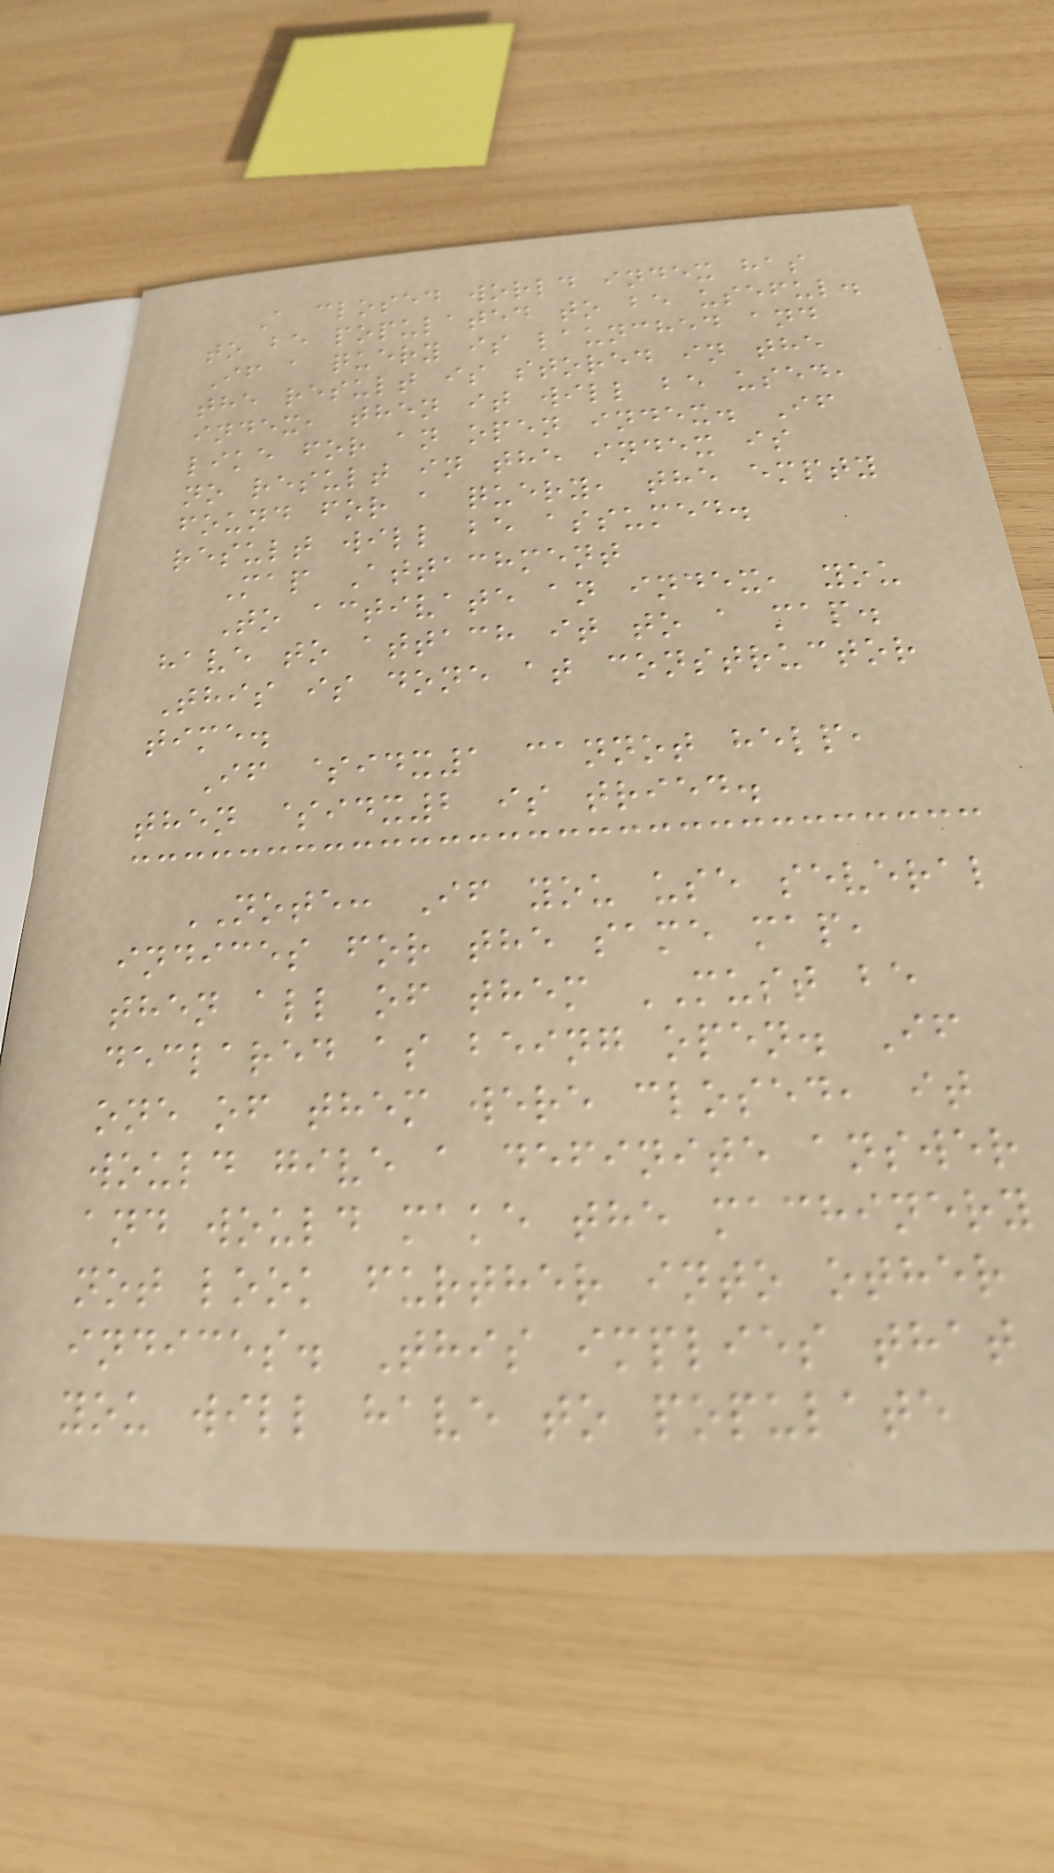A closed world index has
to be populated to be useful.
If a query is launched and
the result is stored in the
index, then it will be used,
like for an open index. If
no result in the index is
found for a query, the empty
result will be assumed.
Map Attachment
To activate an index, you
have to attach it to a map.
This is done at constructor
time.
If $idx1 cannot help,
then $idx2 is tried.
NOTE: If you use several
indices for the same map,
then all of them MUST be
declared as being open. If
one of them were closed, it
would give a definite answer
and would make the machinery
not look further into other
indices. This implies that
you will have to populate
